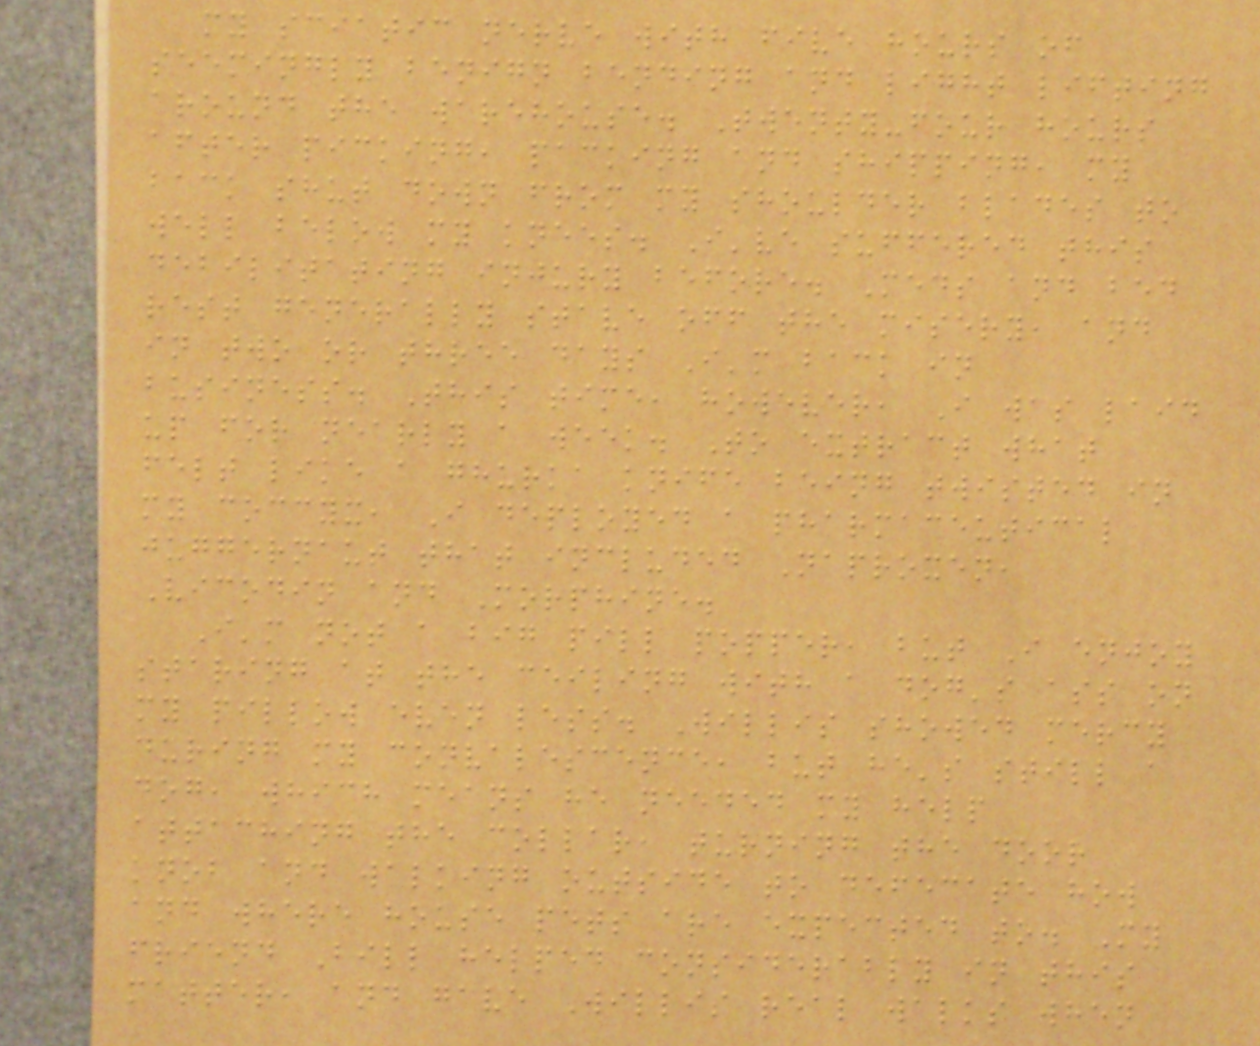my sciatic nerve with five hours of
seemingly benign bending and light lifting
around the warehouse. Twenty-four hours
after picking, packing and shipping, my
back shut down from my shoulder blades to
well below my knees. I've suffered this
debilitating injury before. Meds and bed
rest generally stave off the misery, and
in two or three days I'm back in
business. This time, however, I was laid
up for nearly a week. To extract what
felt like a ghurka knife being twisted in
my coccyx, I deployed a pharmaceutical
juggernaut that included Naproxen,
Vicodin and Morphine.
I'm not a big pill popper, but I enjoy
staring at the ceiling with a dog's ass on
my pillow even less. Willis showed mercy
during my convalescence, but he's still a
dog, which means he needed my help
attaching the collar, turning the door
knob and walking outside to defecate how
and where house pets are expected to. My
friend Bill helped considerably in this
matter, and gave Willis real walks when
